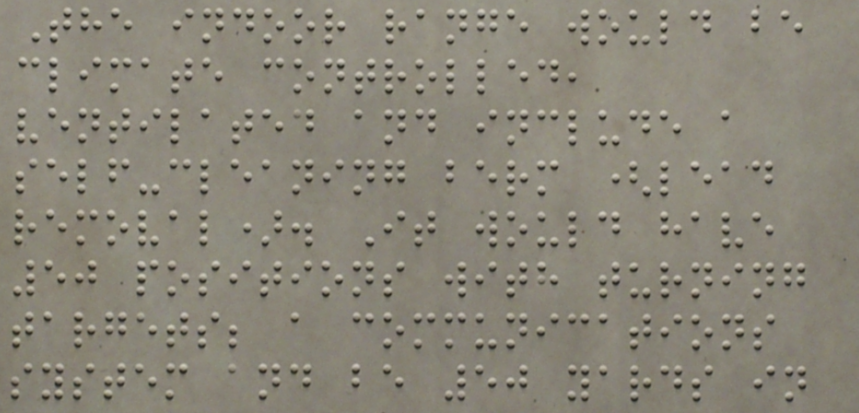The indoor range would be
climate controlled,
ventilated and include a
self-cleaning berm (lead
removal). It would have
50 positions with turning
targets; a communications
system and be 50 yards in
